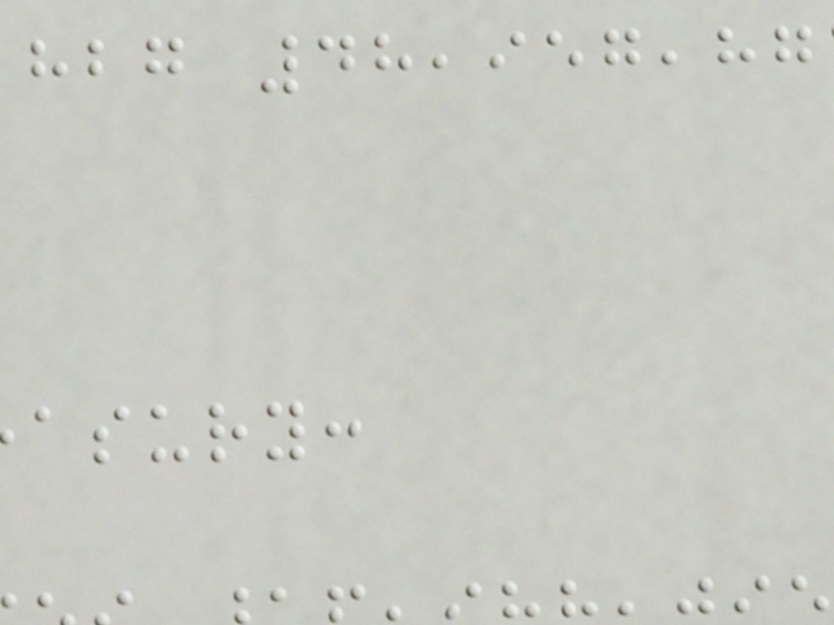hbg 48,957,87
asury:
